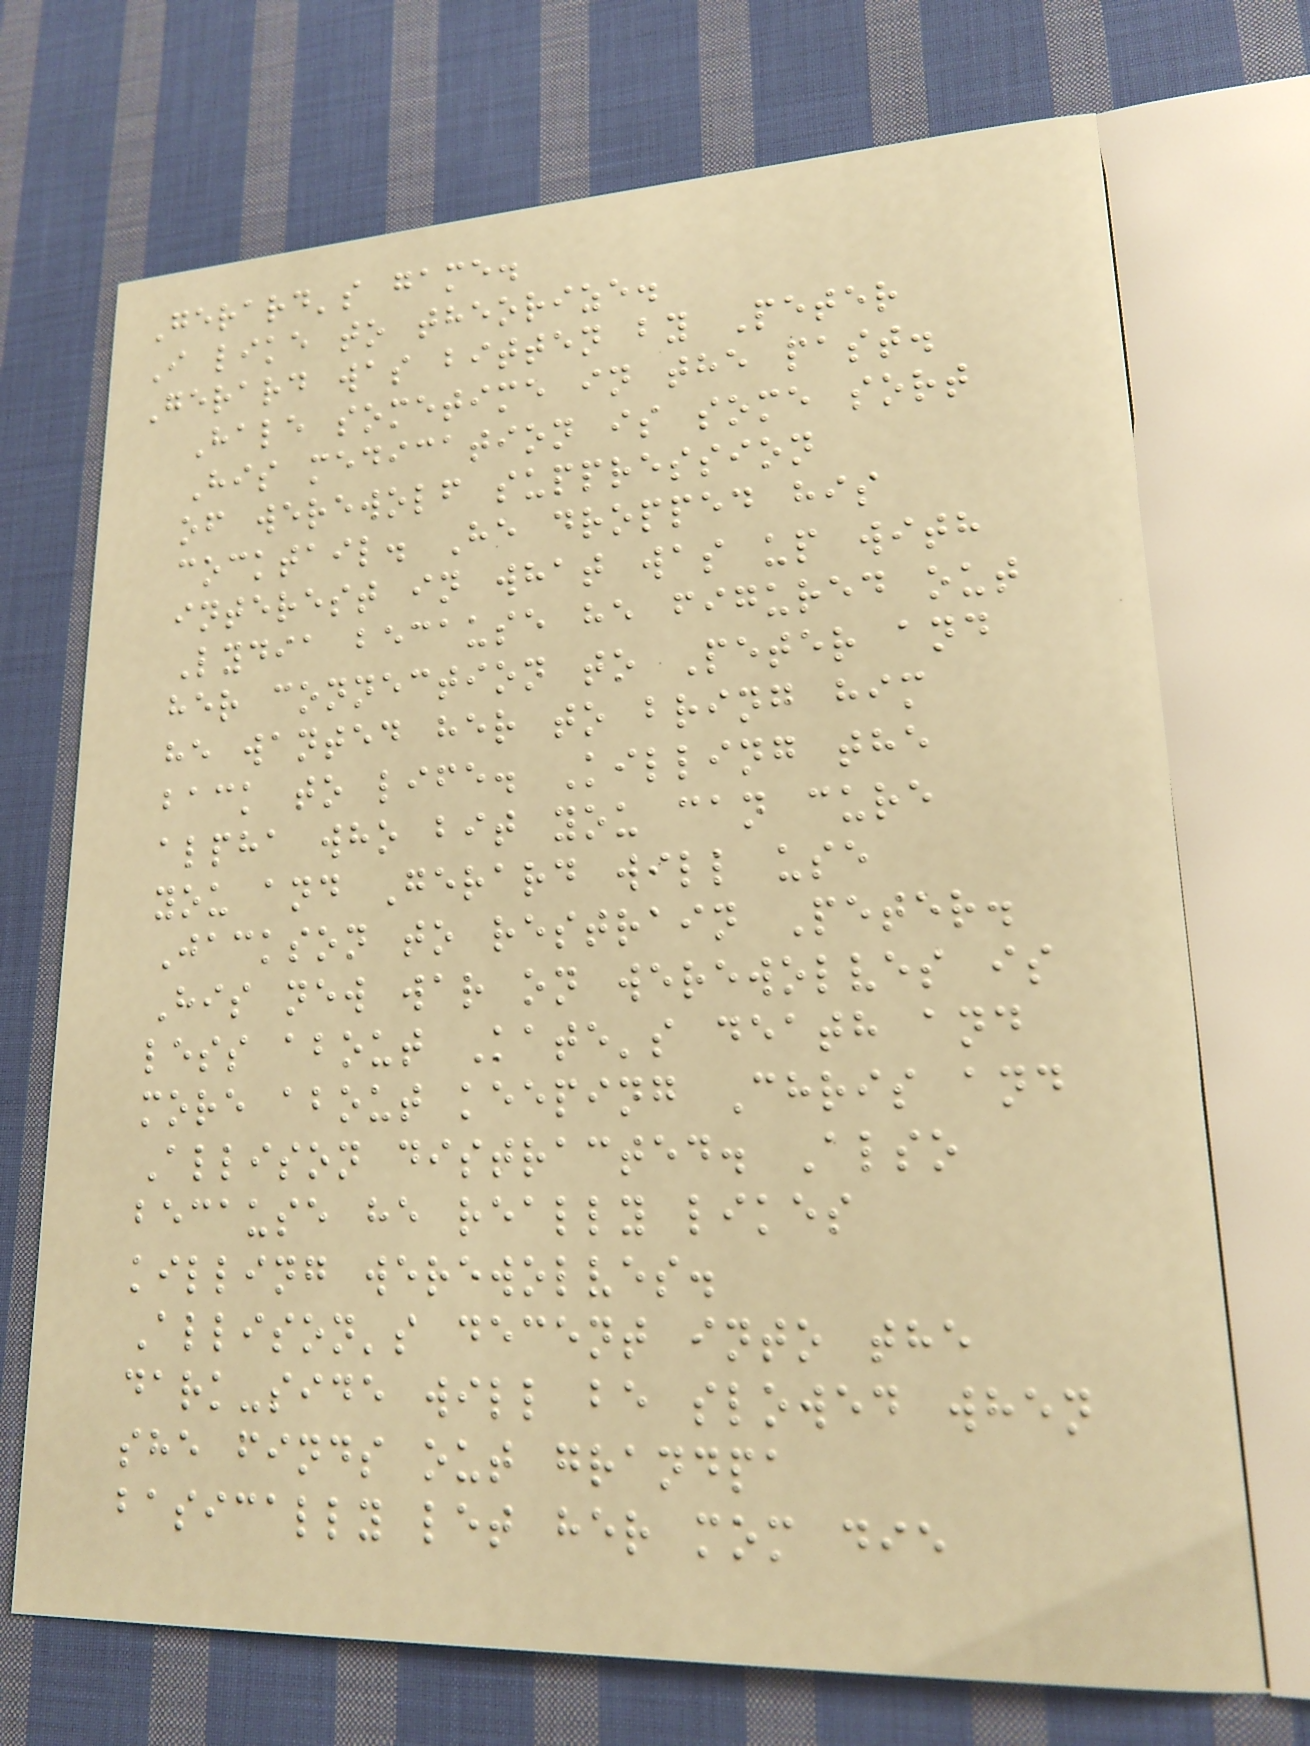Gerard's game.
I like to theorize.
Gerard was bitten by Peter
Hale sometime in the past.
His medication is some sort
of werewolf suppression
cocktail. He dropped his
interest in what was up with
Lydia because he figured out
her connection to Peter and
he wanted her to bring him
back to life. Killing the
alpha who bit you can cure
you and Gerard will use
Jackson to restrain Peter.
His new war on werewolves is
less about Kate's death and
more about keeping Chris and
Allison distracted. Also
because he really likes
killing werewolves.
Allison's decent into the
dark-side will be slowed when
she finds out grandpa
basically let her mom die
